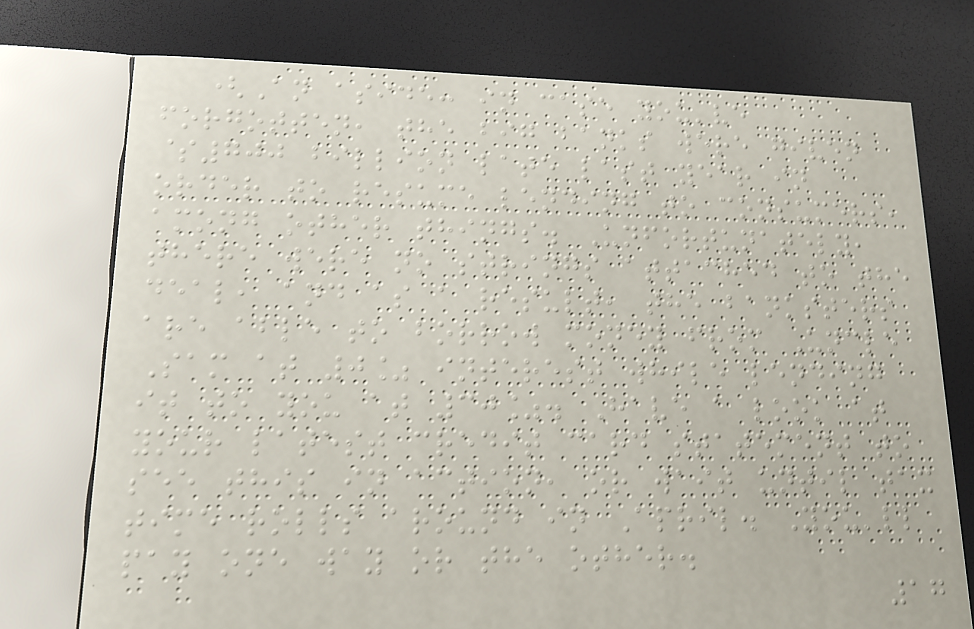(An aside: in case you've
forgotten, the big banks were given
$700 billion late last year in
order to resume lending to consumers,
among other things. Unfortunately,
there were no strings attached to the
deal, and as a result, the banksters
are able to borrow money from Uncle
Sam at 0% interest while lending
it to you at 30%. Have a look at
your latest credit card statement to
see this in action, or wait until tax
time rolls around in April. You'll
pay one way or the other.
17
